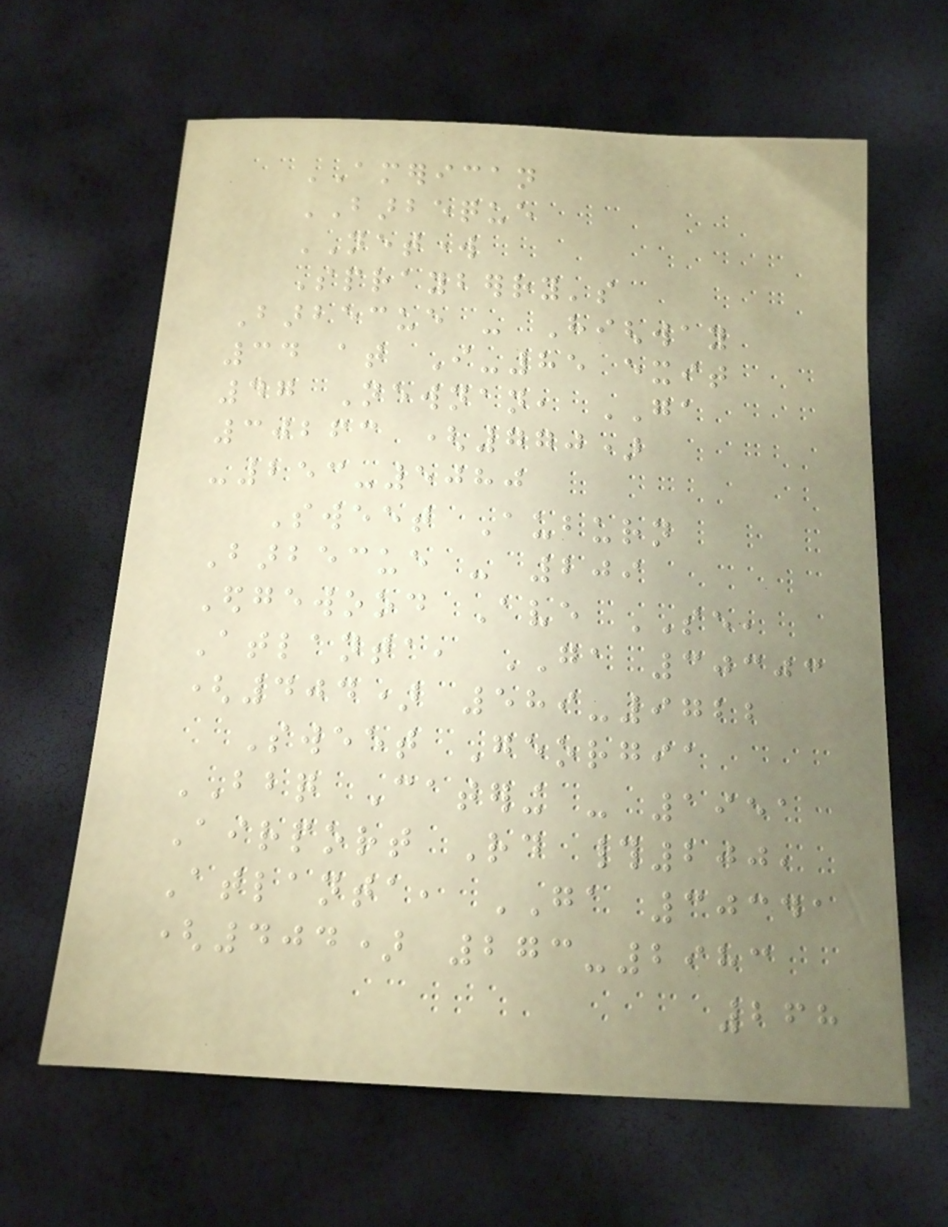AMERICAN
BARBEQUE
NETWORK
Sprayberry's
Barbecue - Highway
34 at I-85 exit
47 Newnan, GA
30263 (770)
-253-5080
Sweet Auburn
Barbecue - 209
Edgewood Ave SE,
Atlanta, GA 30303
(404) 589-9722
Sweet Georgia
BBQ Catering - 1951
Airport Rd #200,
Atlanta, GA 30341
(404) 273-2983
268
